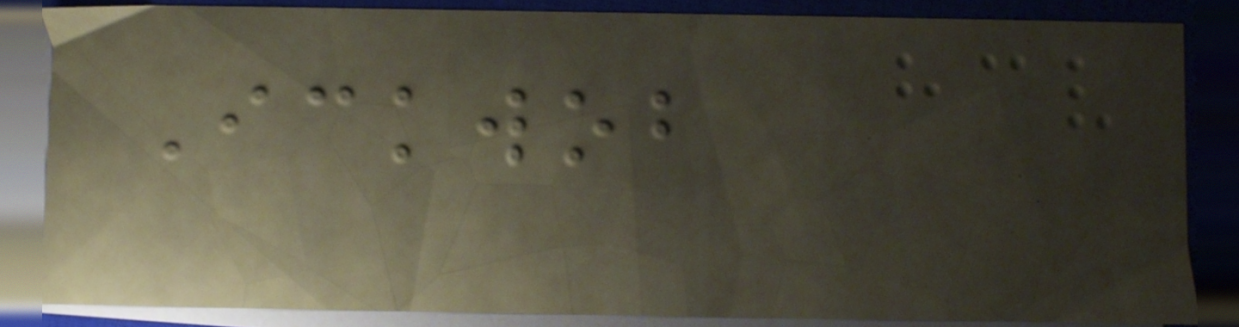Ickwob
